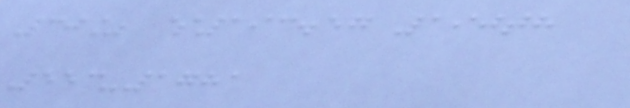30% $193.57 190th
553-1781
